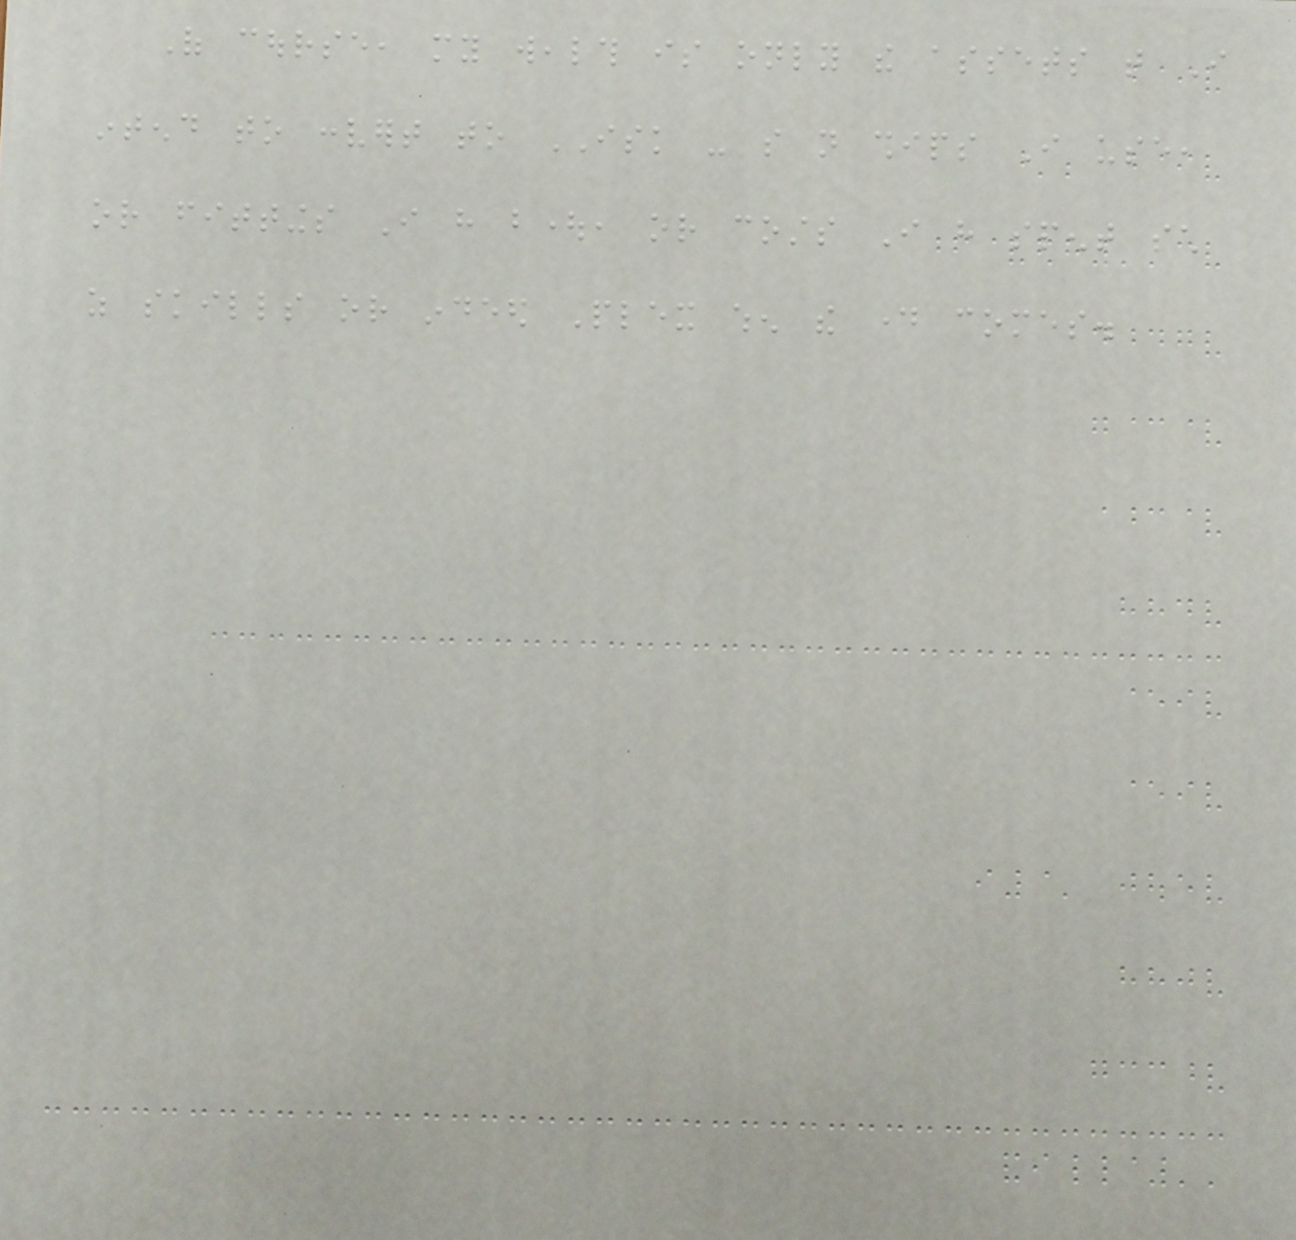Of course, my wealth is only the assets that I
intend to convert to ISK - so not ships I use,
or fittings I have bought, or costs I have spent such
as skills or indeed Plex when the day comes.
